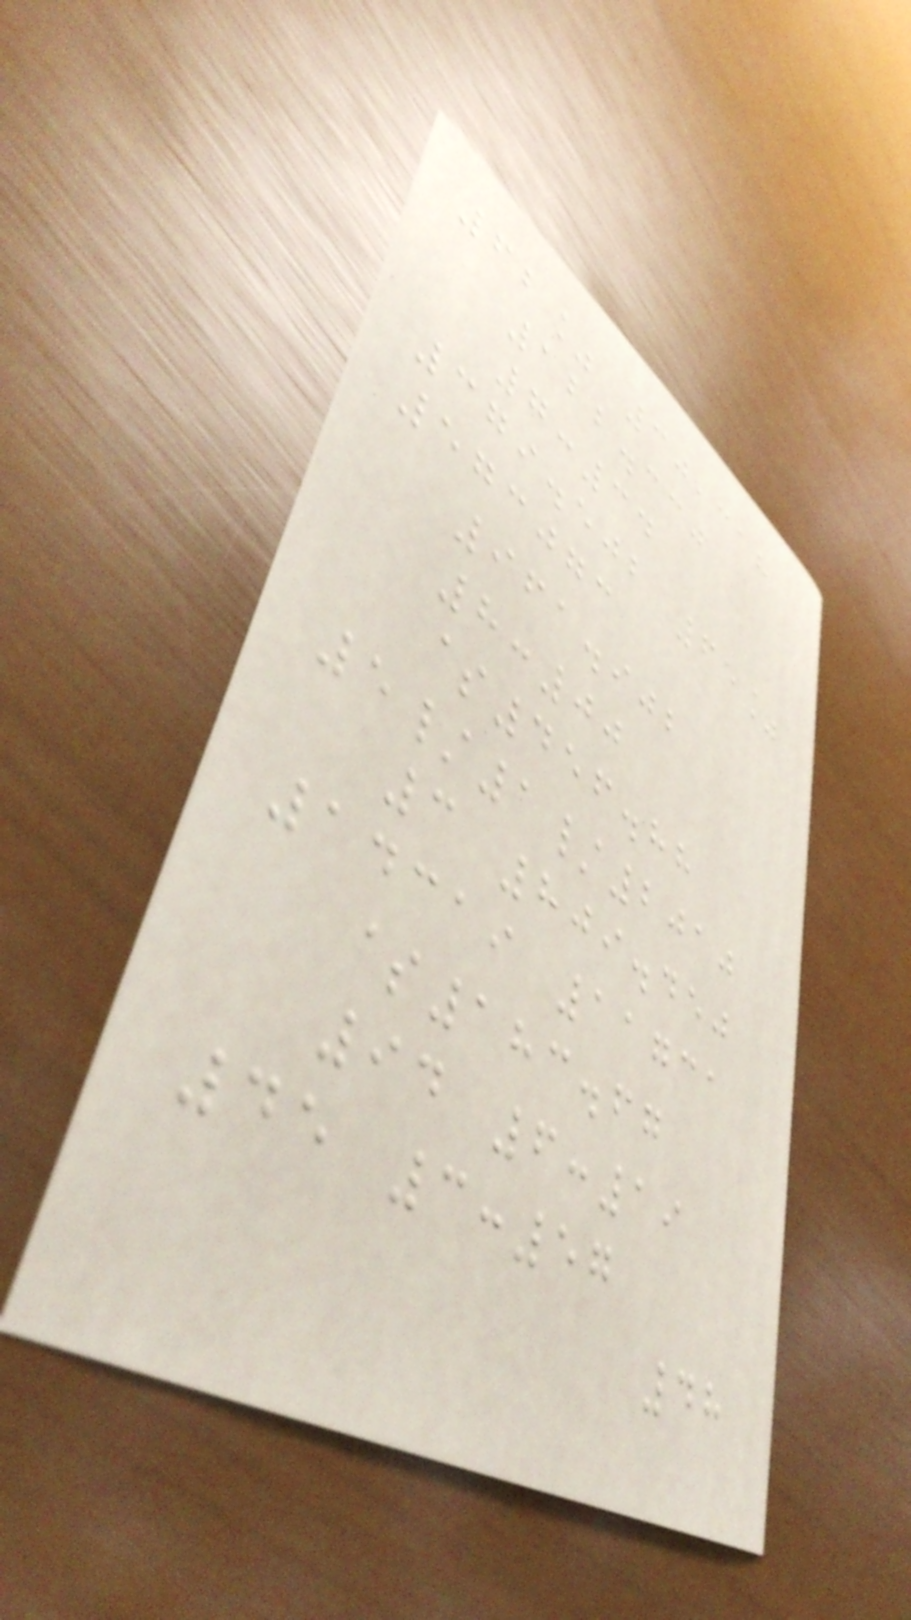62% 30,318
122.330
7:34
379.502 65%
573073
961.902
8:00
$456.88
5/1/2010
3 809.450
14319 11731
$183.67
94 6:19
45 3:57
48
